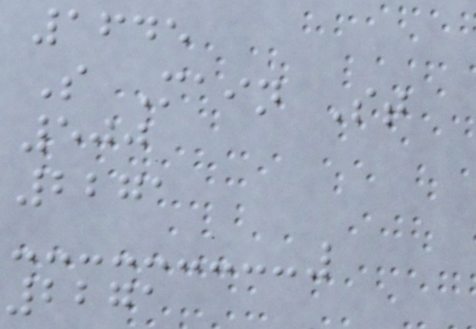1645
S Main St
500
2271
2271
